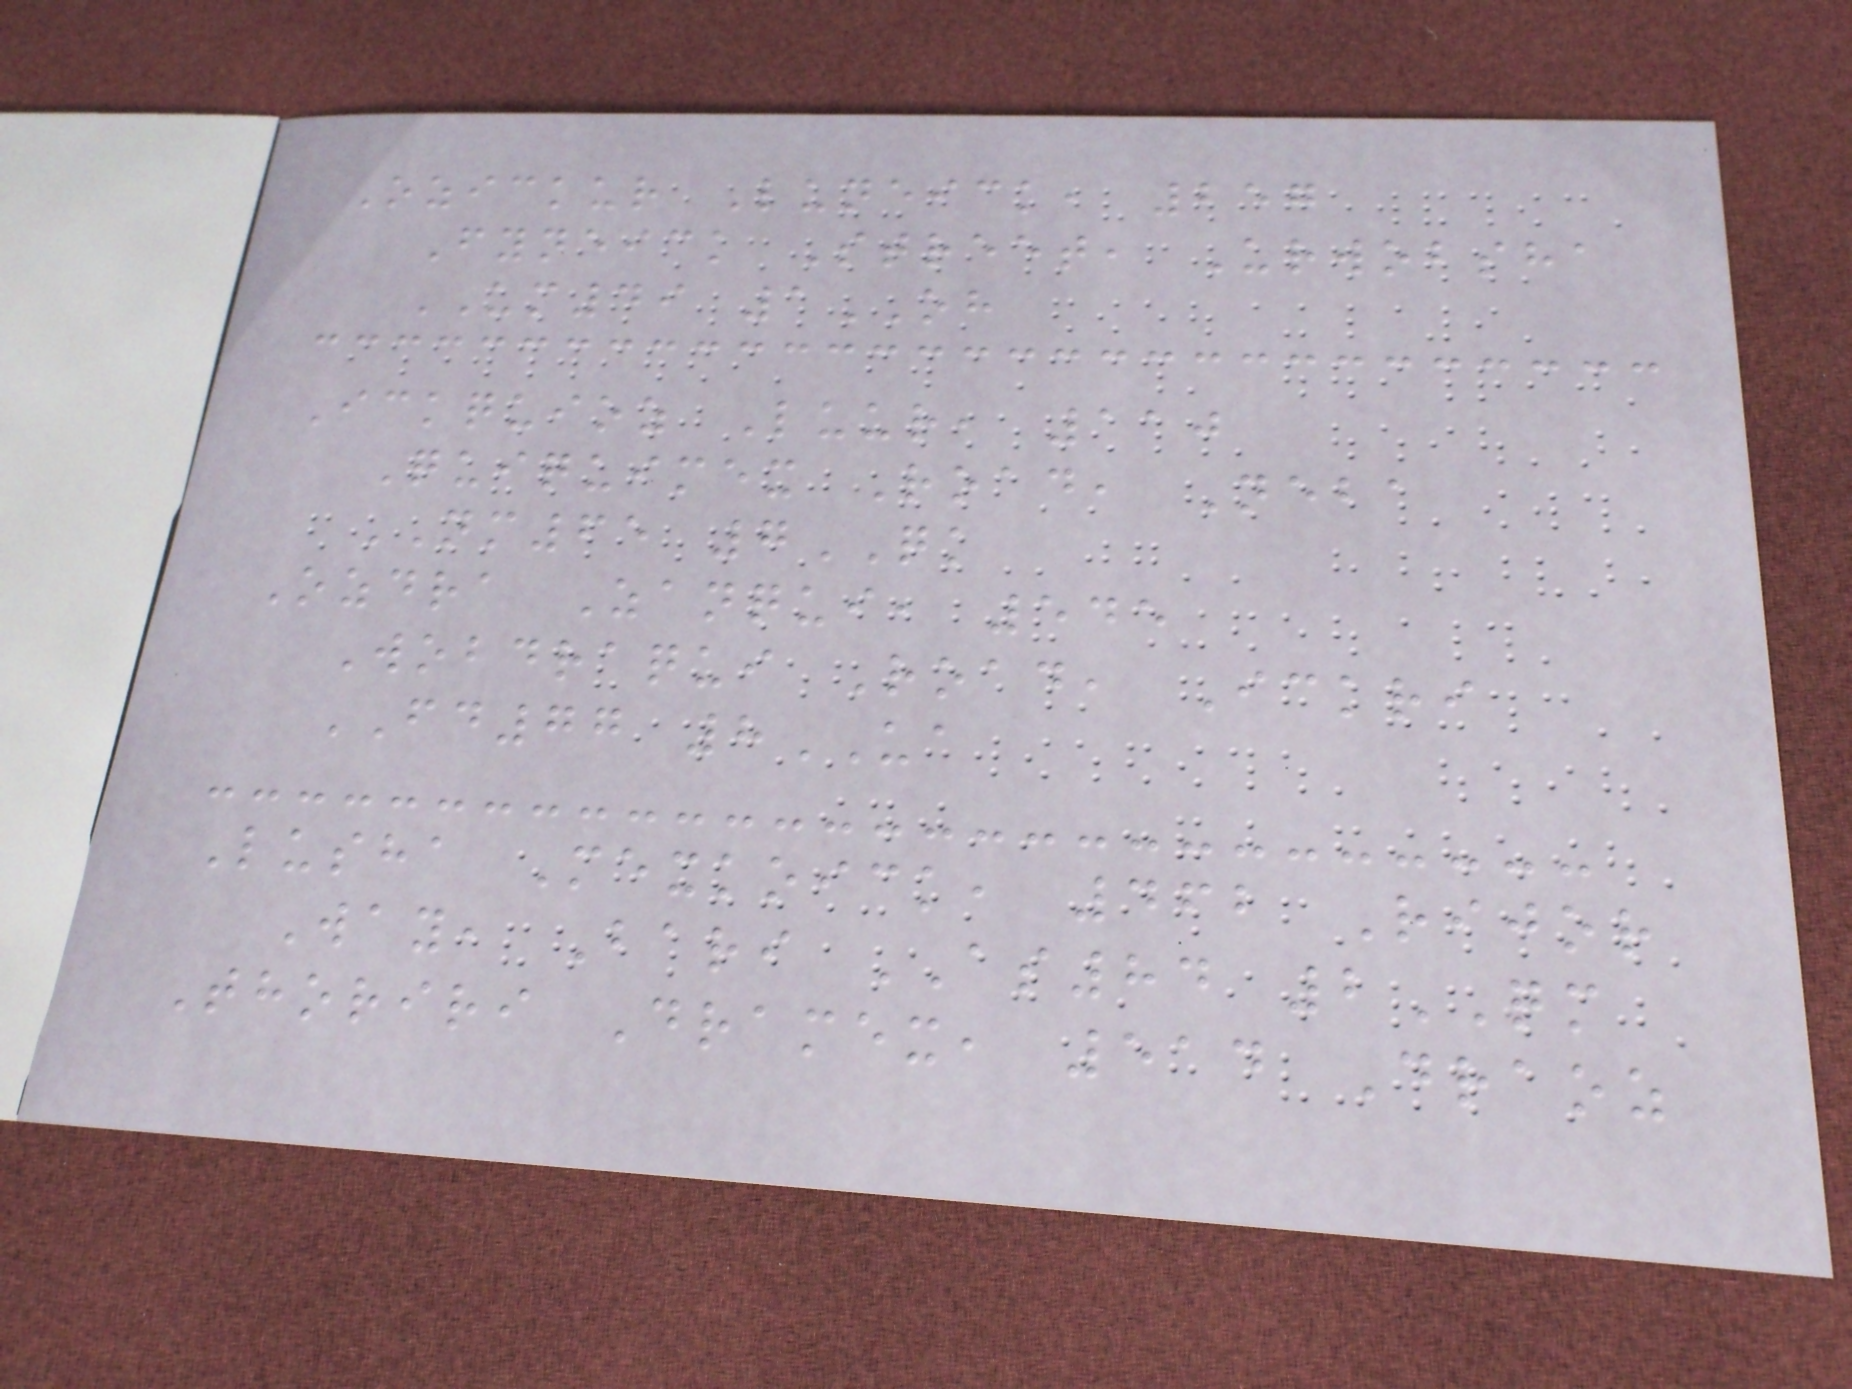Ozickur Luneick, 257
Fyneick Street, Urwobsha
UM49 1OH
Ickquioz Luur, 110
Quiquimex Road, Neba
NM65 7QK
Ozdra Zanqui, 545
Wobdraqui Road, Ickri
FD77 8UA
Lusha Mexkoick, 462 Rijor
Way, Bari AS84 2QM
Thoriri Dramex, 514 Draoz
